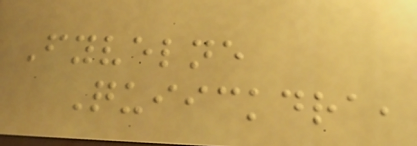Fyvelne
Quiickdra,
